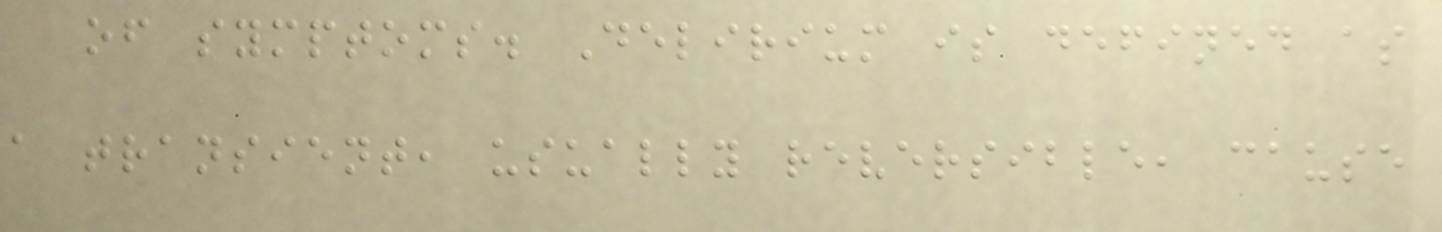of symptoms. Delirium is defined as
a transient, usually reversible, cause
